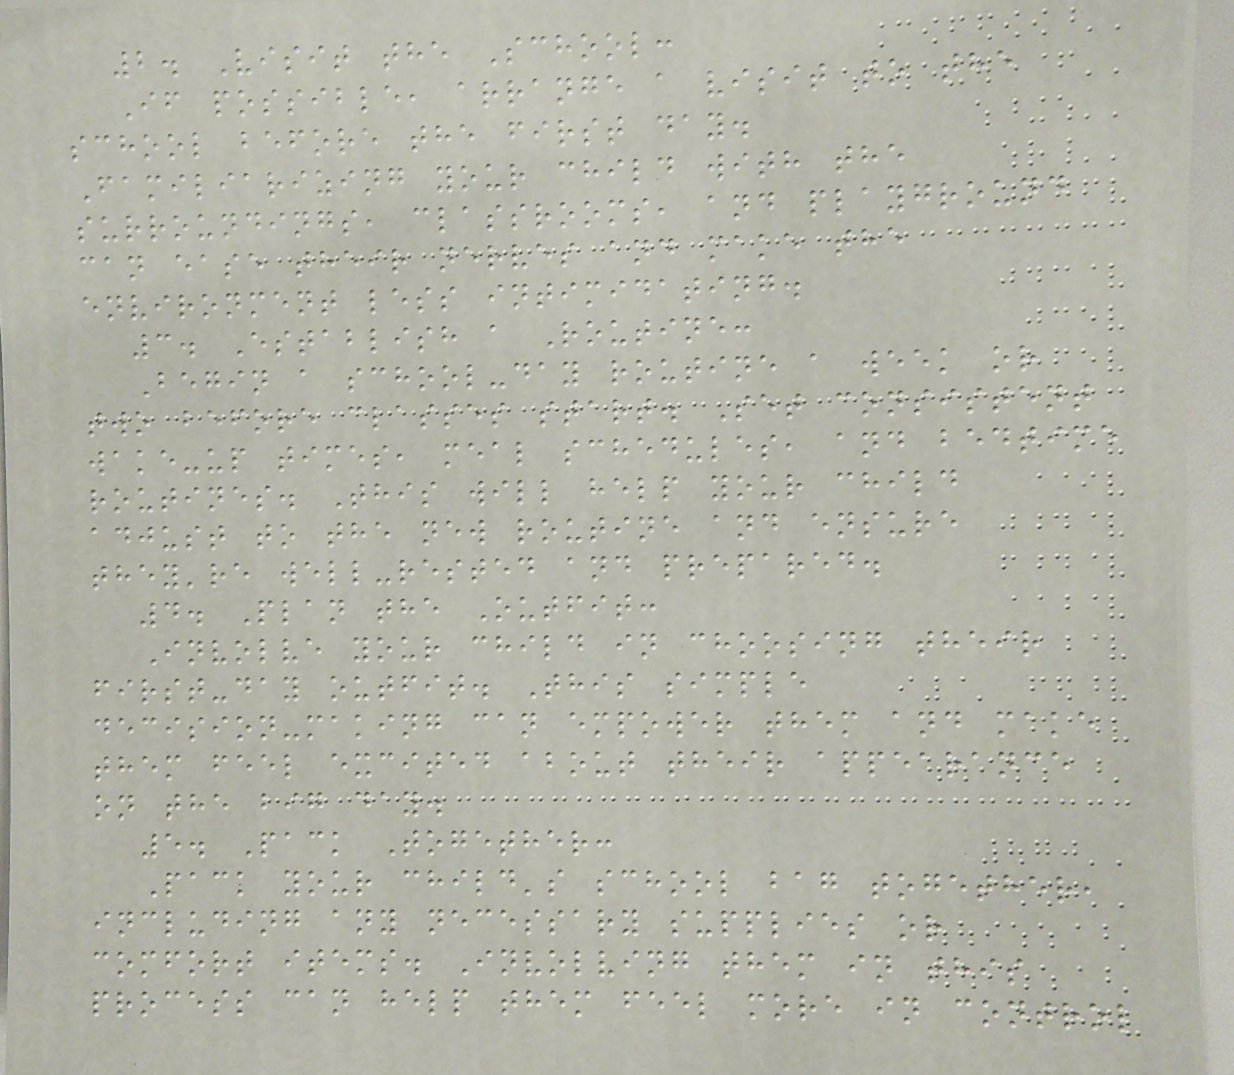2. Visit the School:
If possible, arrange a visit to the
school before the first day.
Familiarizing your child with the
surroundings, classrooms, and playground
can ease their nerves and make the
environment less intimidating.
3. Establish a Routine:
Begin a school-day routine a week or
two before classes start. Set consistent
wake-up times, meal schedules, and bedtime
routines. This will help your child
adjust to the new routine and ensure
they're well-rested and prepared.
4. Plan the Outfit:
Involve your child in choosing their
first-day outfit. This simple
decision-making can empower them and make
them feel excited about their appearance
on the big day.
5. Pack Together:
Pack your child's school bag together,
including any necessary supplies or
comfort items. Involving them in this
process can help them feel more in control
